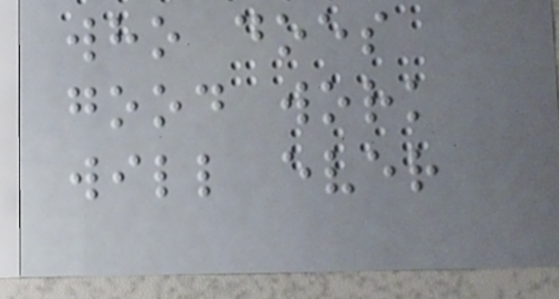who does
good work
will ever
